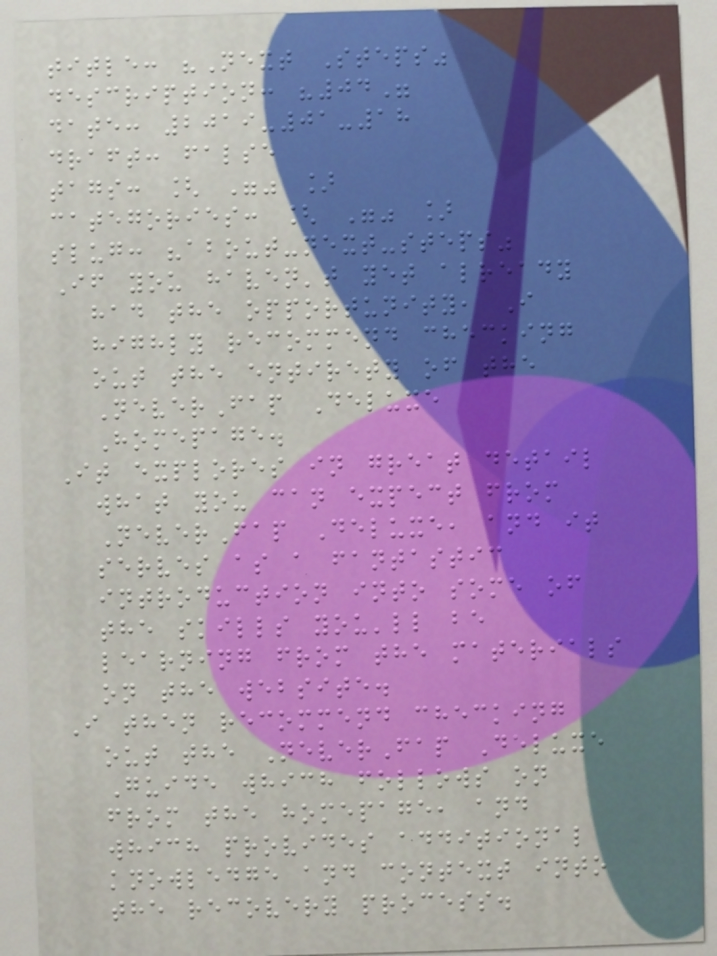title: "Next Steps"
description: "04"
date: 2019-01-18
draft: false
tags: [ "" ]
categories: [ "" ]
slug: "about-next-steps"
If you haven't yet already
had the opportunity, I
highly recommend checking
out the entirety of the
NeverFap Deluxe
Homepage.
It explores in great detail
what you can expect from
NeverFap Deluxe, and it
serves as a fantastic
introduction into some of
the skills you'll be
learning from the materials
on the website.
I then recommend checking
out the NeverFap Deluxe
Guide which follows on
from the homepage, and
which provides additional
knowledge and context into
the recovery process.
